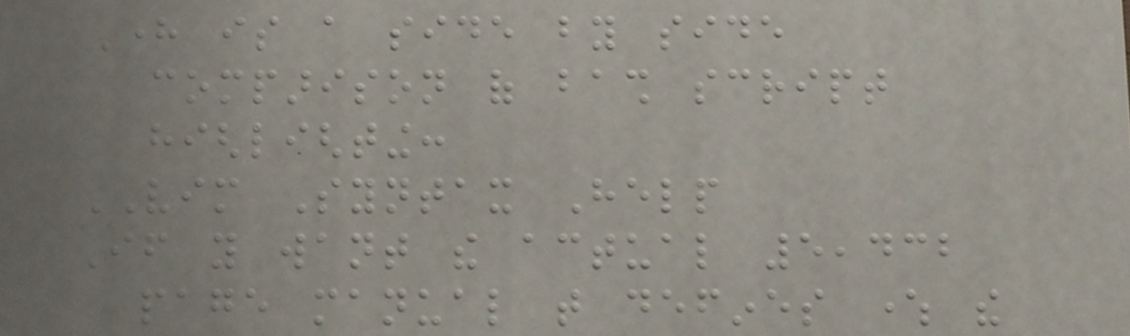Here is a side by side
comparison of bash script
highlighting:
VIM Syntax Help
If you want the actual 5,432
page manual that defines where the
